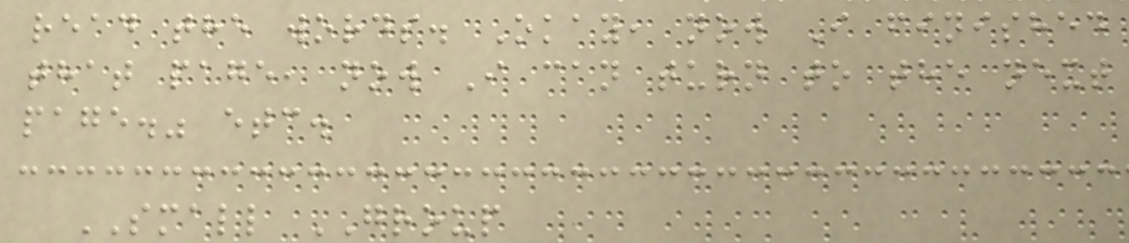read the words. Okay, now I finished
that page, now I can turn to the next
page." etc.
SMALL GROUP
